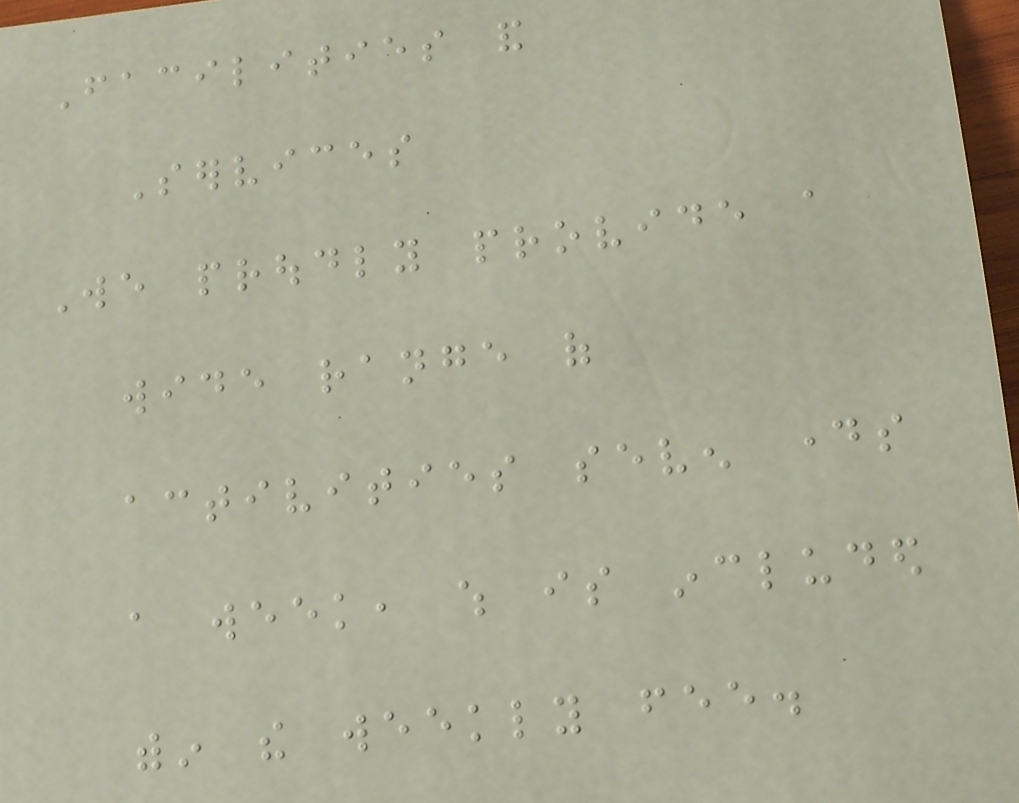Facilities and
Services
We proudly provide a
wide range of
activities seven days
a week, which is included
within the weekly fee.
